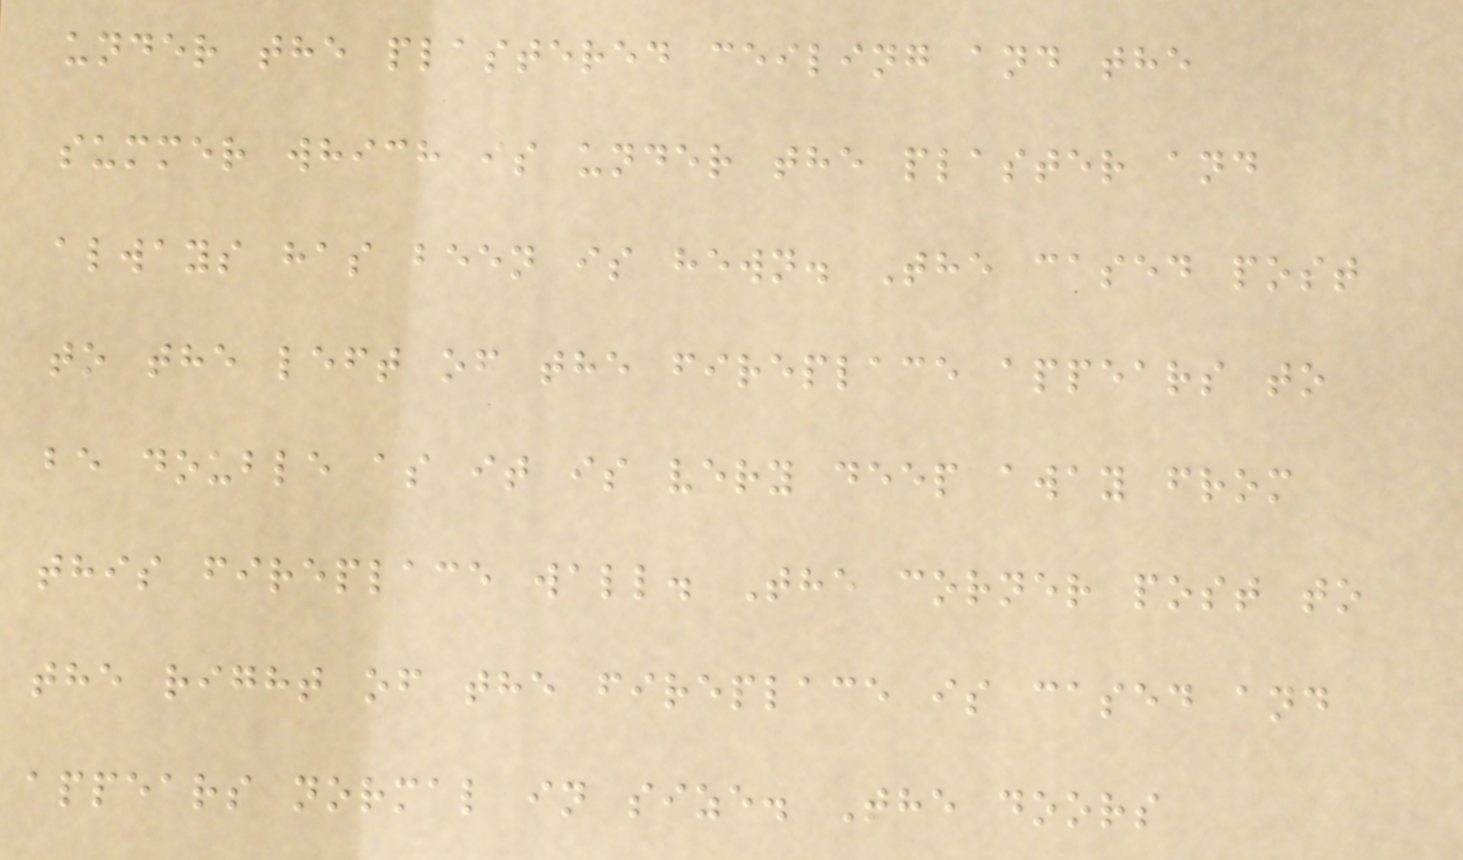under the plastered ceiling and the
summer which is under the plaster and
always has been is hewn. The cased post
to the left of the fireplace appears to
be double as it is very deep away from
this fireplace wall. The corner post to
the right of the fireplace is cased and
appears normal in size. The doors
